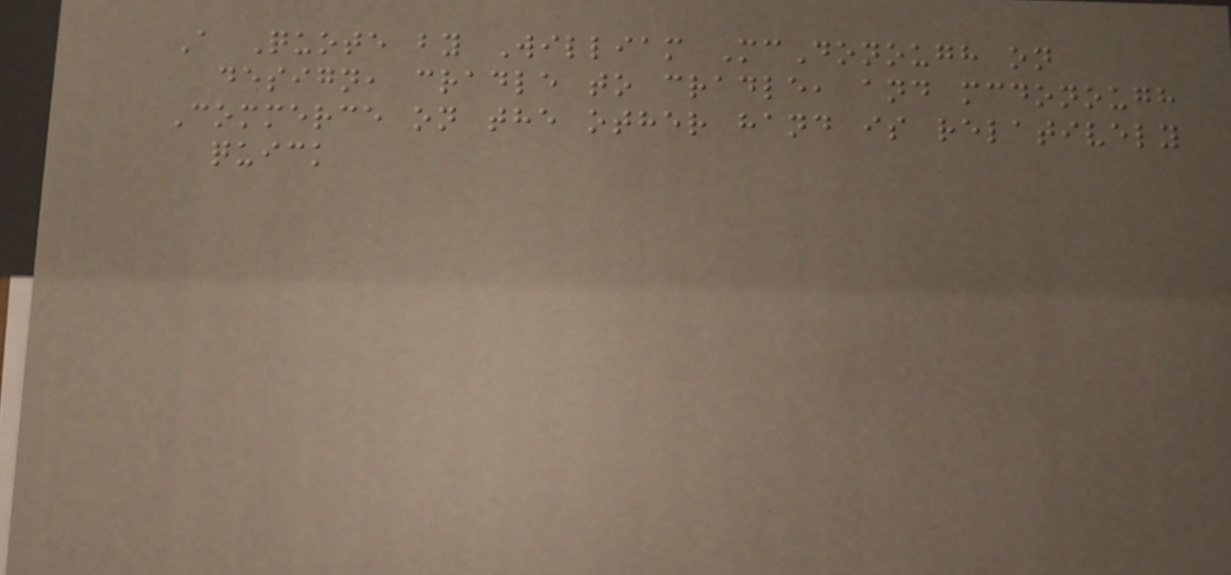A Quote by William McDonough on
design, cradle to cradle, and mcdonough
Commerce on the other hand is relatively
quick
